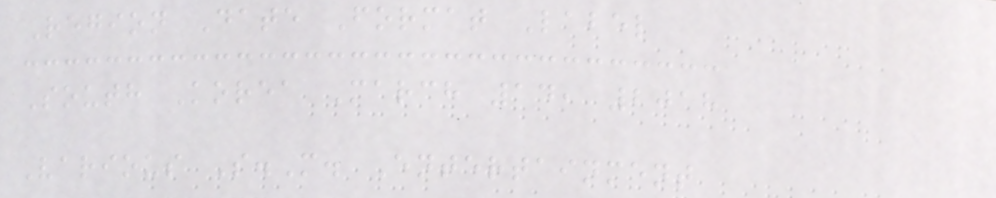Region Date Format Label
South Korea March 14, 2018
Various S.M. Entertainment
